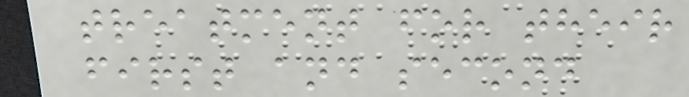treatment for their
first and second
